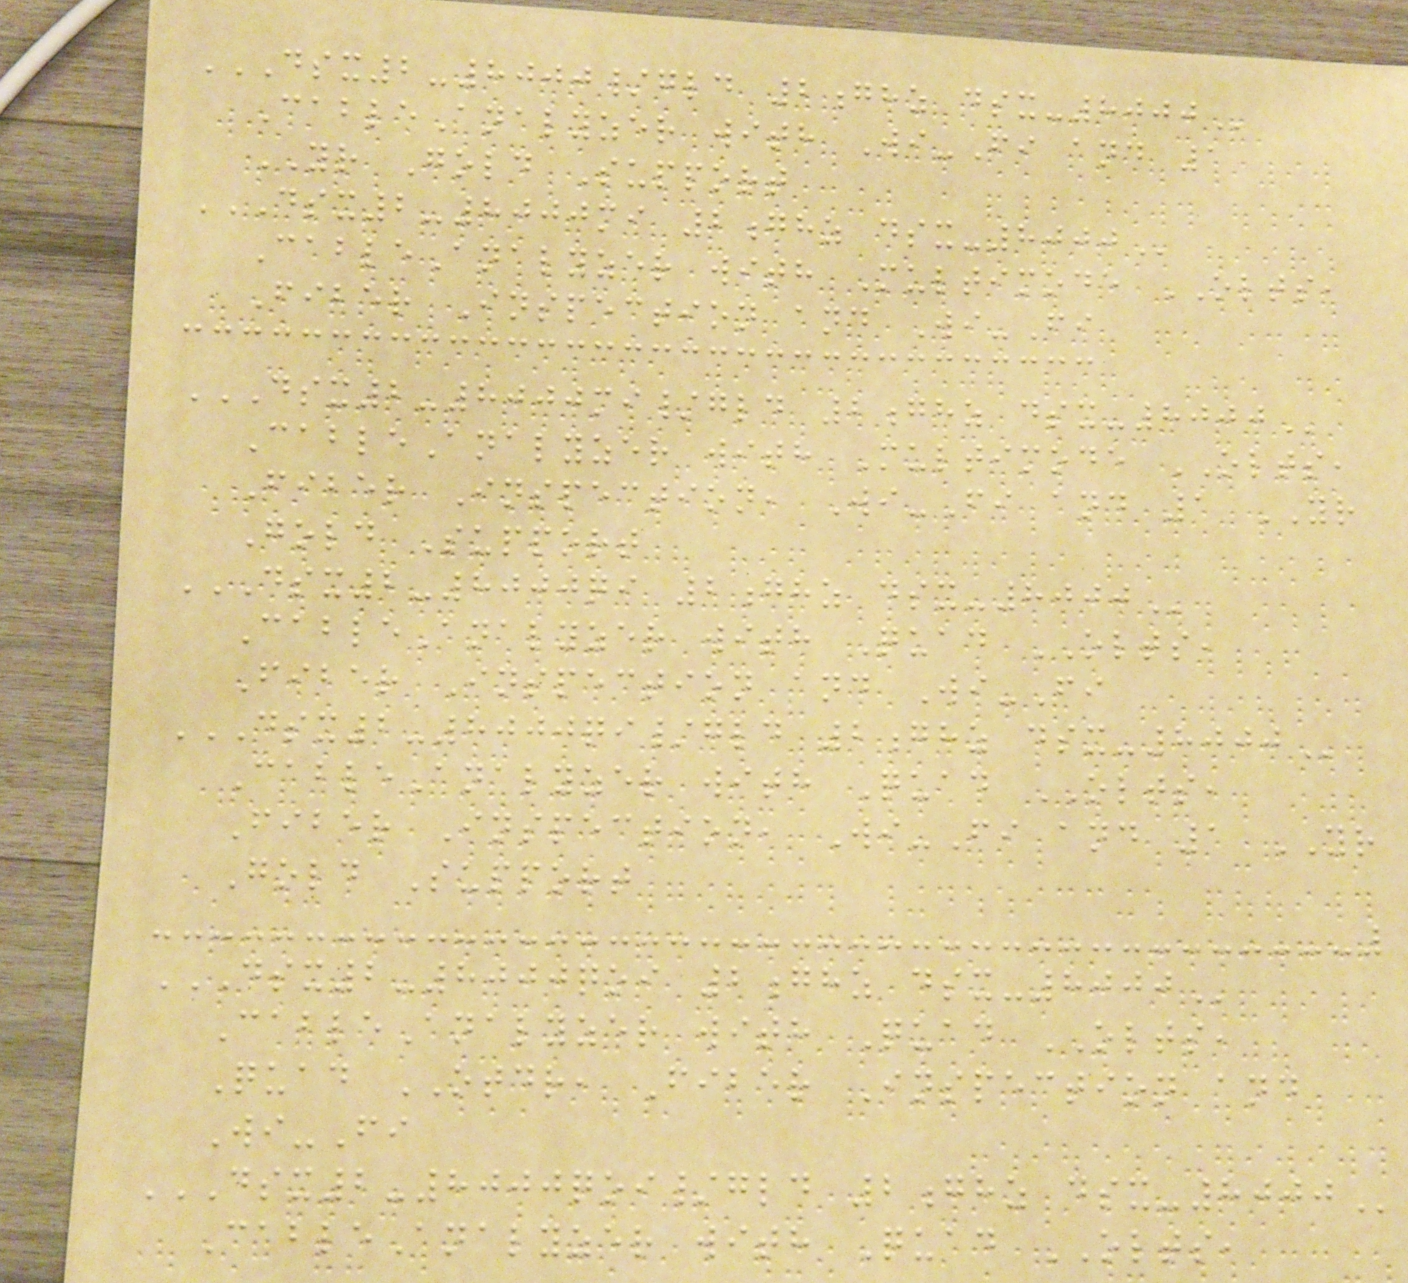DSX2-8000/GLD 2GHZ DSX-8000
CableAnalyzer with Wi-Fi and 1
YR Gold Support
DSX2-8000MI 2GHZ DSX-8000
CableAnalyzer with Multimode OLTS,
Fiber Inspection and Wi-Fi
DSX2-8000MI/GLD 2GHZ DSX-8000
CableAnalyzer with Multimode OLTS,
Fiber Inspection, Wi-Fi and 1 YR
Gold Support
DSX2-8000QI 2GHZ DSX-8000
CableAnalyzer with Quad OLTS,
Fiber Inspection and Wi-Fi
DSX2-8000QI/GLD 2GHZ DSX-8000
CableAnalyzer with Quad OLTS,
Fiber Inspection, Wi-Fi and 1 YR
Gold Support
DSX2-8000QOI 2GHZ DSX-8000
CableAnalyzer with Quad OLTS,
Quad OTDR, Fiber Inspection and
Wi-Fi
DSX2-8000QOI/GLD 2GHZ DSX-8000
CableAnalyzer with Quad OLTS,
